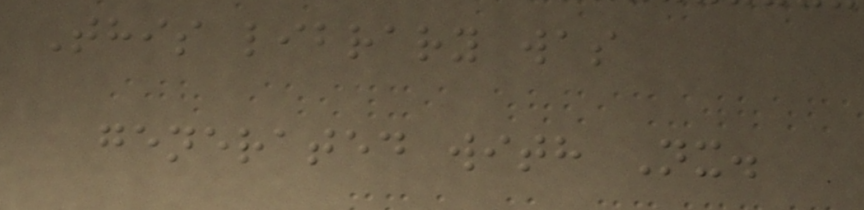This library was
generated with Nx.
